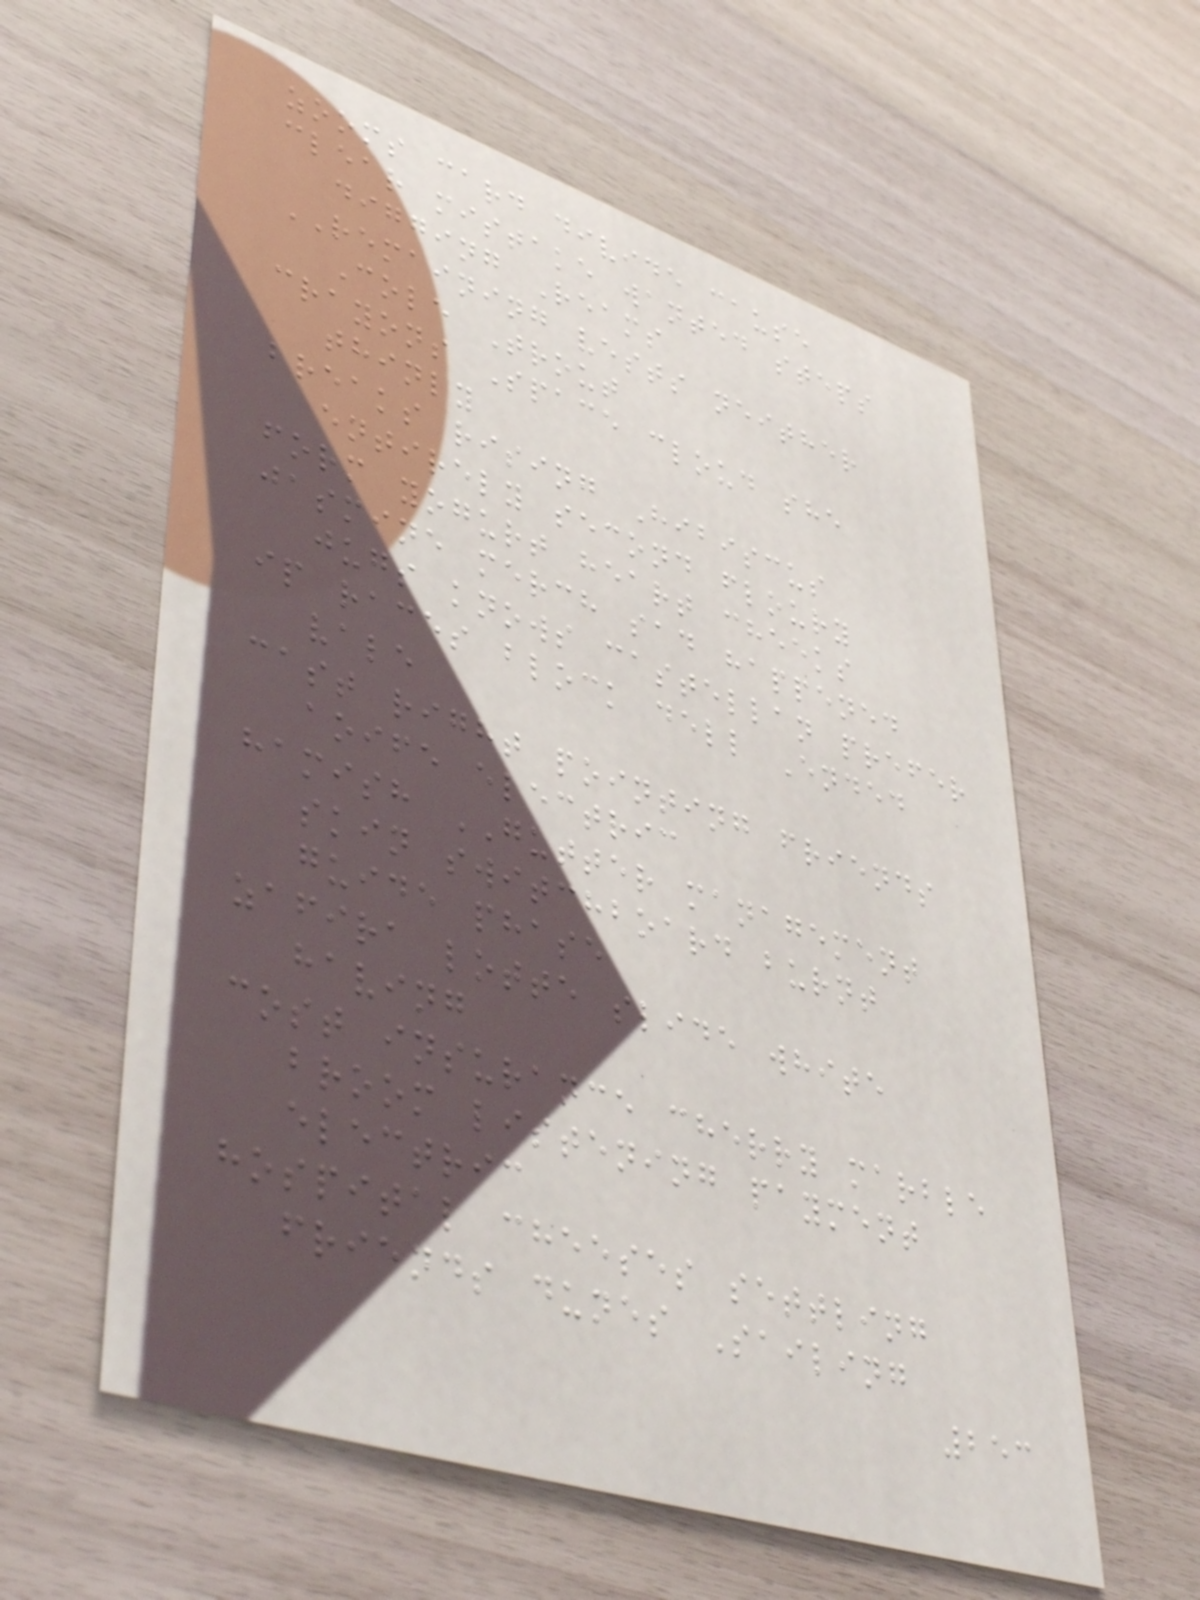zooms card divide cause
clear mistake wanted steps
digging Reams
REMAINING vests neither
Cole Trout
crayons Space cloud she
thinly
breaks rising Hibiscus
entirely second floury
form yogurt heart cheeks
jasmine merch sad happened
jugs knows castellan prefer
ip races block dell Ended
vale
cast right pointing friends
aoife electric
hamish GUTTER management
skin switchboard burnt
guide phase
zafira lotte slide white
having
cost insurance cherry marble
broom listening payment
electric
hospital cheeses settling
friends dunes Sailing
253
